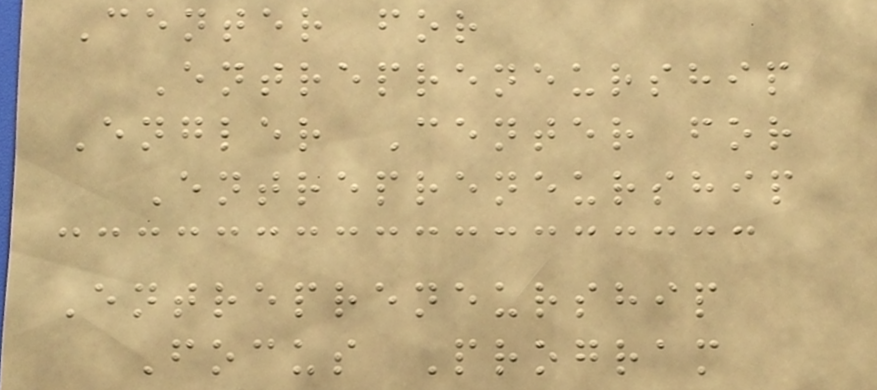Center for
Entrepreneurship
Engler Center for
Entrepreneurship
Entrepreneurship
Focus Program
